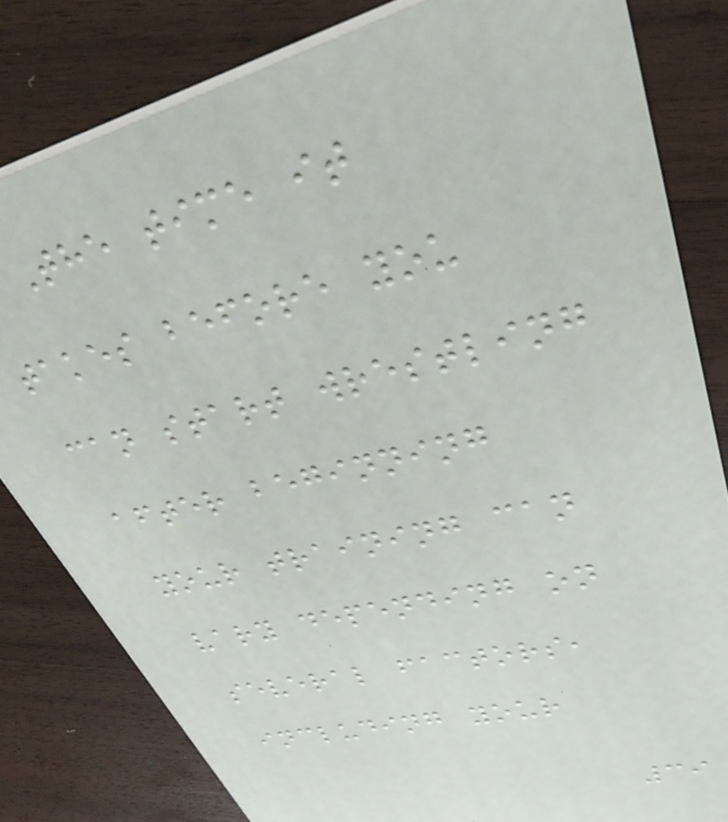The time it
takes before you
can start wrestling
after beginning
your training can
vary depending on
several factors,
including your
39
